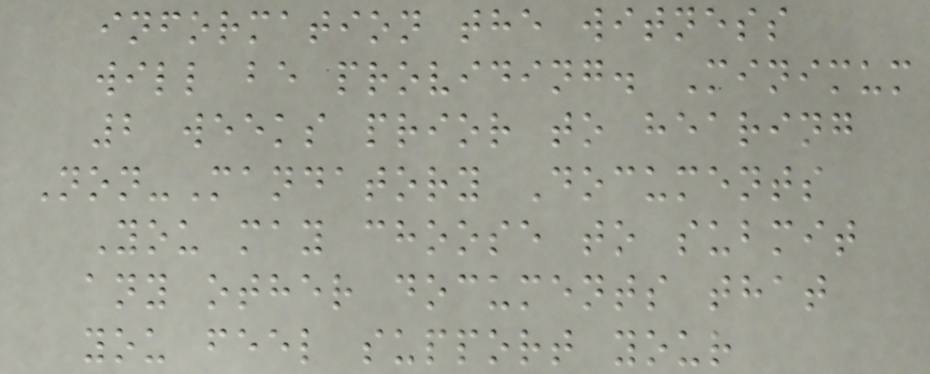information the witness
will be providing. Minimum
2 weeks prior to hearing
Non-Mandatory Documents
You may choose to submit
any other documents that
you feel support your
